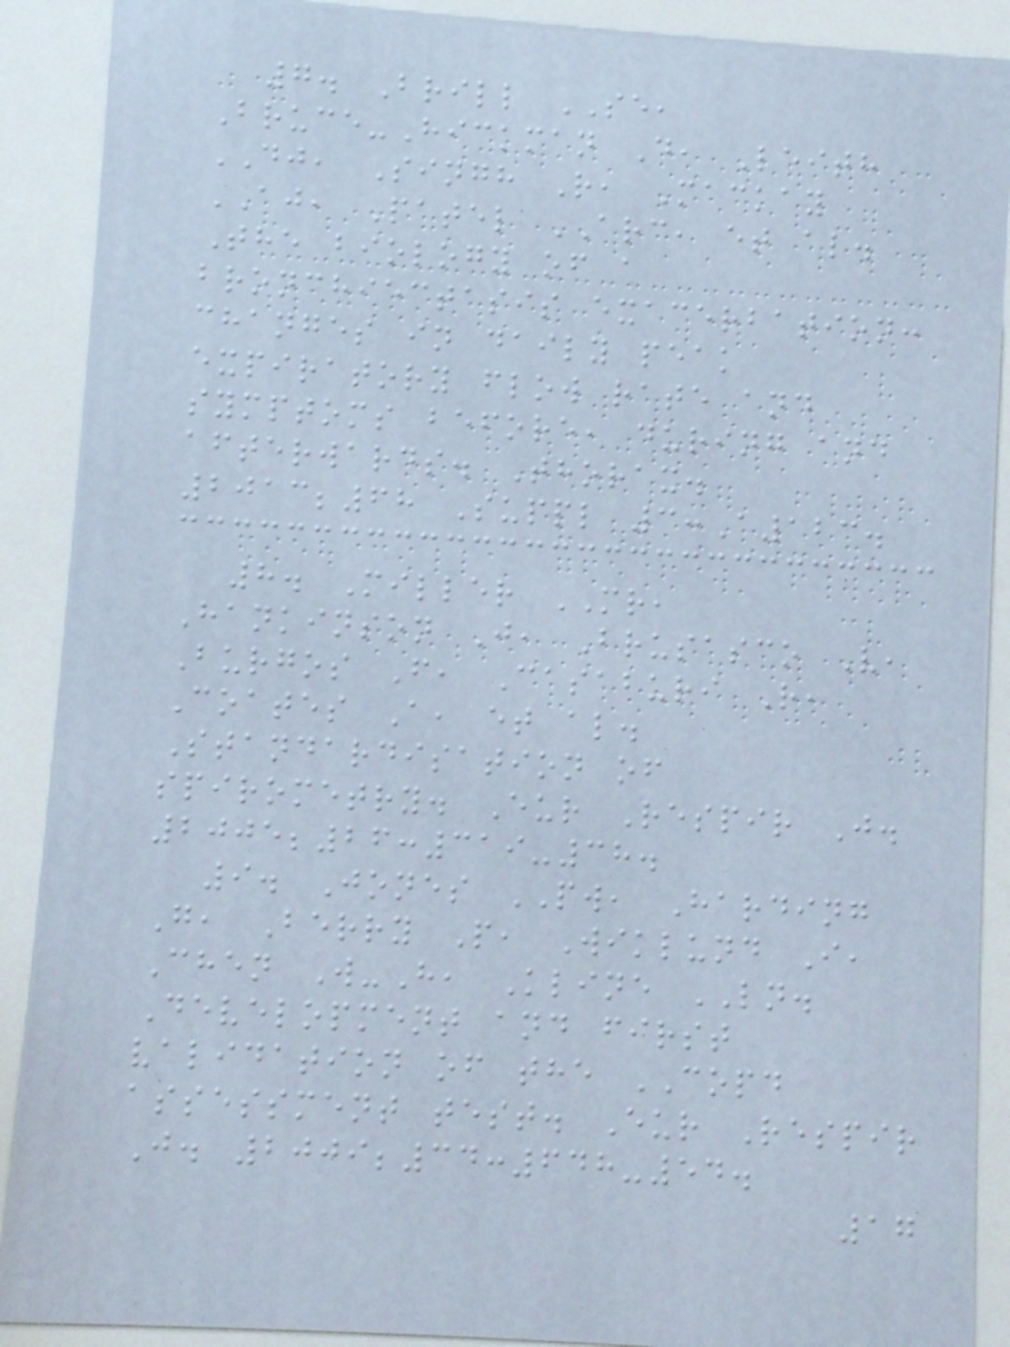7. Brill SE,
Bruce-Hickman D, Leith
DJ, Singh R, Mackay
AJ, Patel ARC, et al.
The biology of a
bronchiectasis exacerbation:
changes in daily peak
expiratory flow rate and
symptoms before, during and
afterwards. Thorax.
2013;68 Suppl 3:A123.
8. Miller MR,
Hankinson J, Brusasco V,
Burgos F, Casaburi R,
Coates A, et al.
Standardisation of
spirometry. Eur Respir J.
2005;26:319-38.
9. Jones PW, Harding
G, Berry P, Wiklund I,
Chen W-H, Kline LN.
Development and first
validation of the COPD
assessment test. Eur Respir
J. 2009;34:648-54.
17
